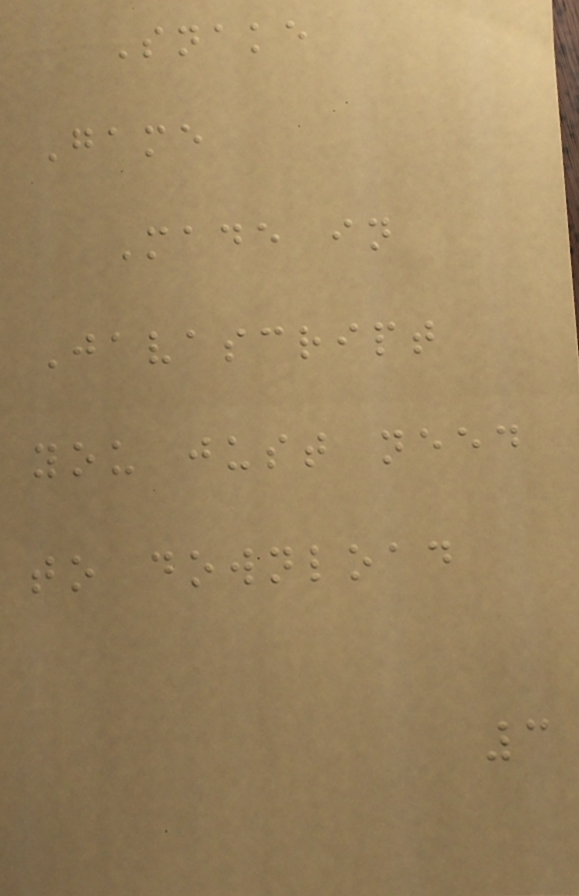Snake
Game
Made in
Javascript
you just need
to download
3
